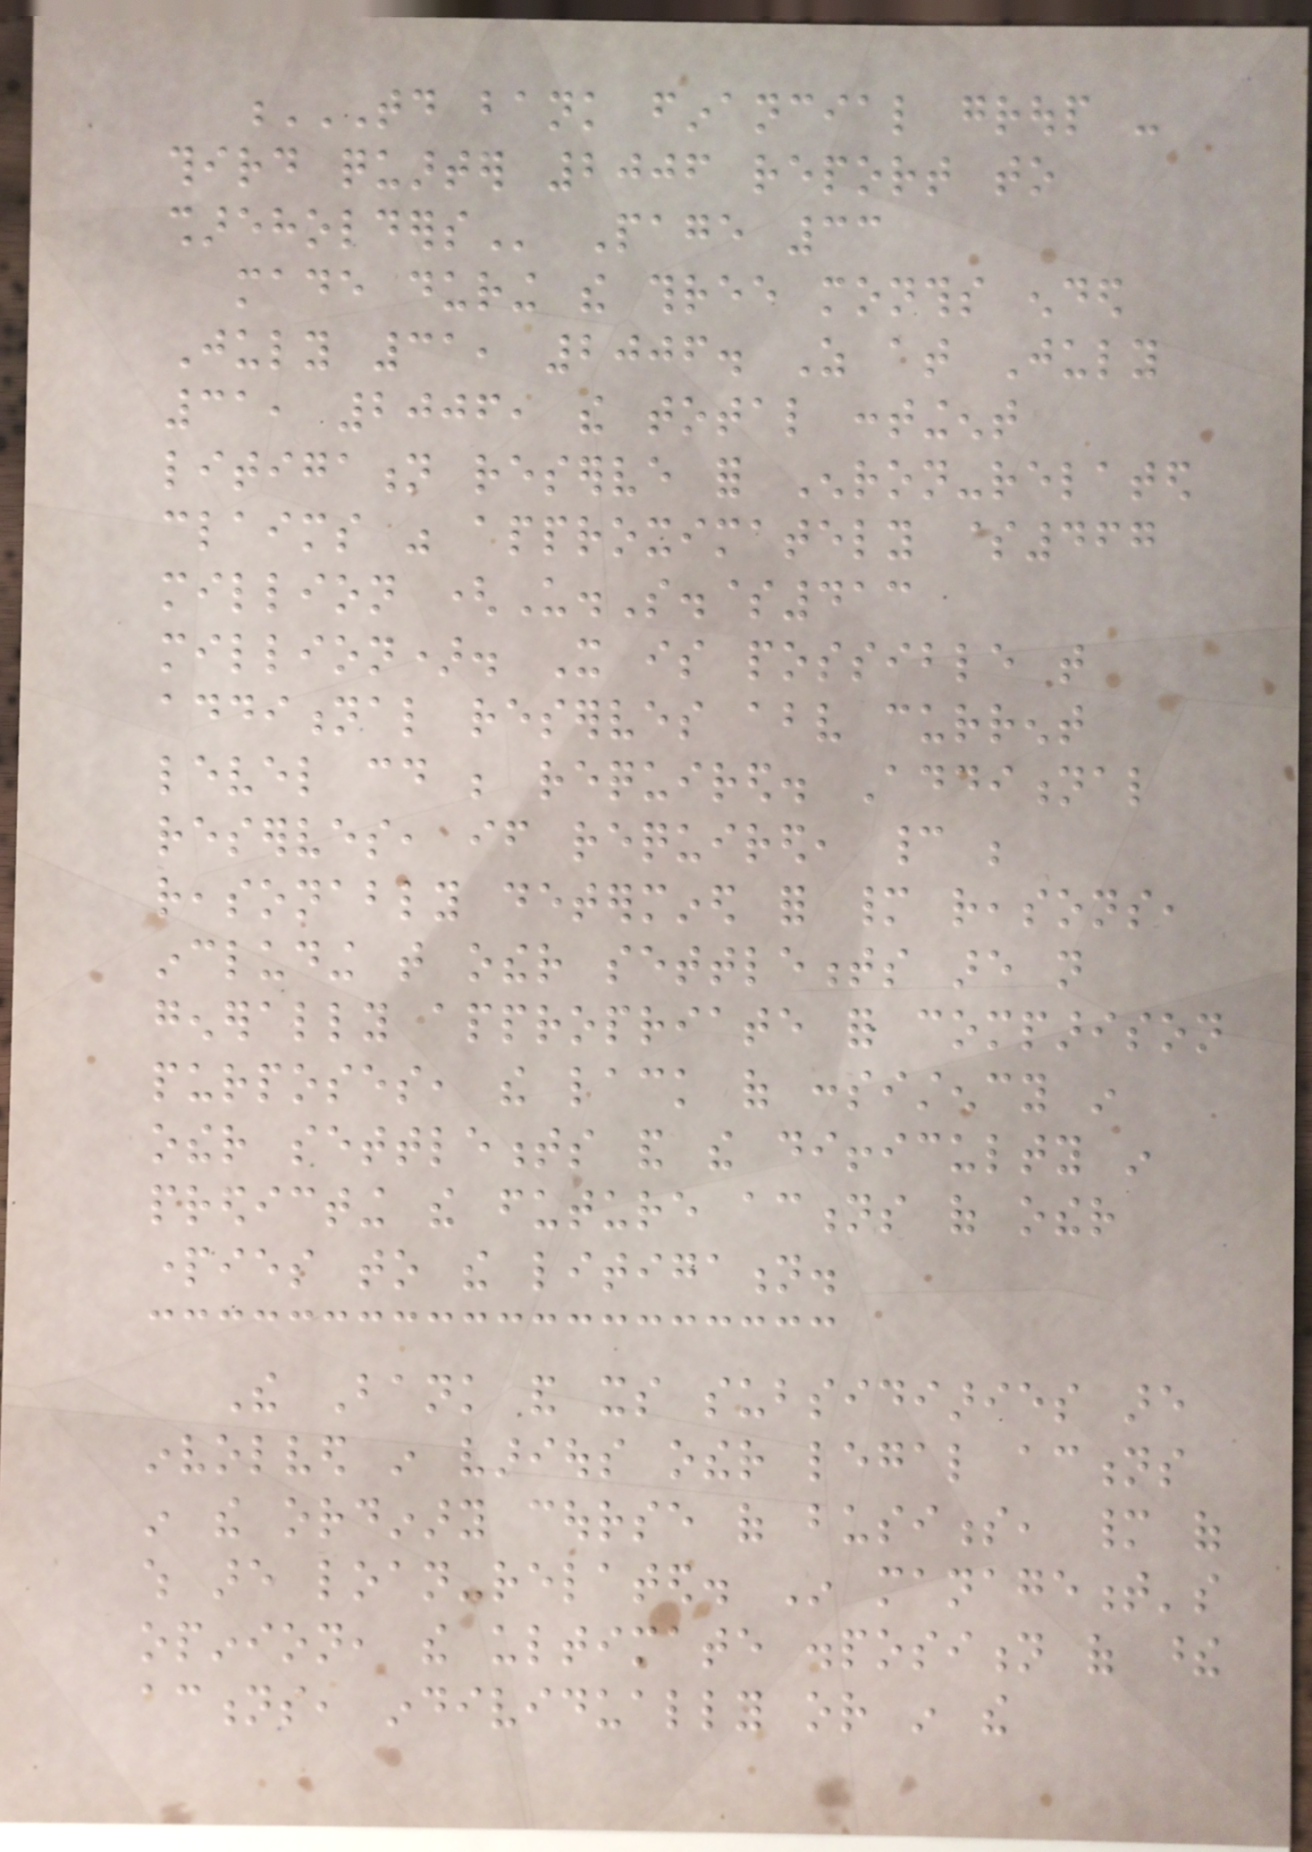TD BANK FINANCIAL GROUP -
THIRD QUARTER 2006 REPORT TO
SHAREHOLDERS Page 33
made during the three months ended
July 31, 2006. As at July
31, 2006, the total contingent
litigation reserve for Enron-related
claims was approximately $467
million (U.S.$413
million). It is possible that
additional reserves above current
level could be required. Additional
reserves, if required, cannot be
reasonably determined for many reasons,
including that other settlements are not
generally appropriate for comparison
purposes, the lack of consistency in
other settlements and the difficulty in
predicting the future actions of other
parties to the litigation.
The Bank and its subsidiaries are
involved in various other legal actions
in the ordinary course of business, many of
which are loan-related. In management's
opinion, the ultimate disposition of these
actions, individually or in the
